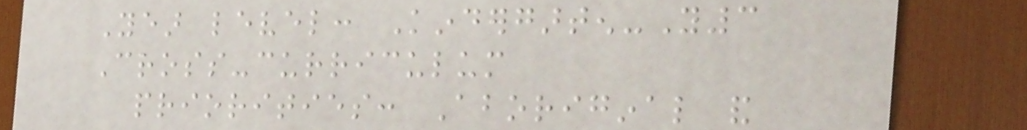Year level: Kindergarten-Y3
Cross-curriculum
priorities: Aboriginal and
